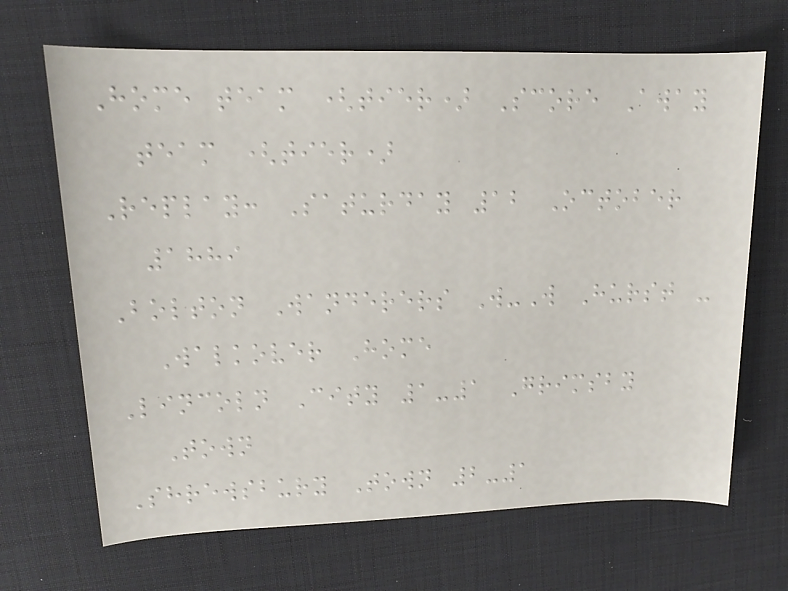Home team (tier) Score Away
team (tier)
Replay: Saturday 12 October
1889
Bolton Wanderers W-W Hurst -
Walkover Home
Lincoln City 1-1 Grimsby
Town
Shrewsbury Town 2-1
